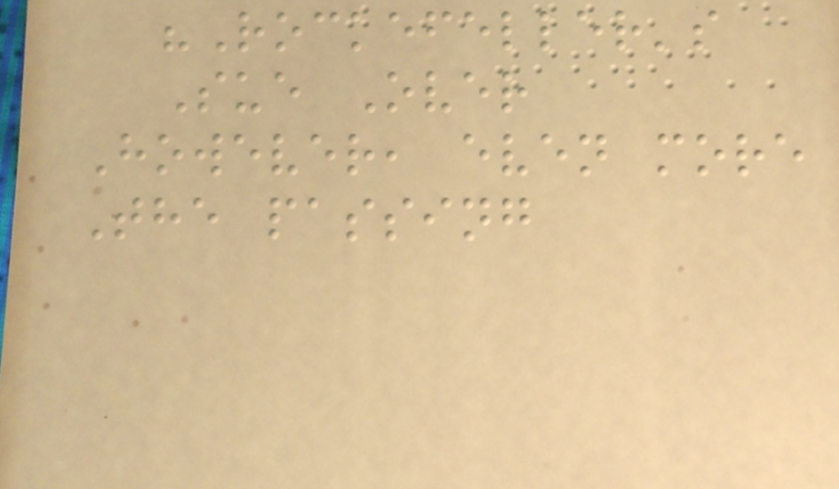"Rockefeller's
Sue Over
However, even more
The passing
